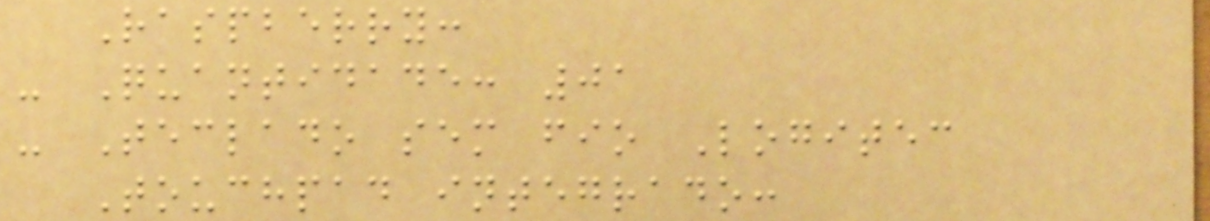Raspberry:
- Quantidade: 01
- Teclado sem fio Logitec
Touchpad integrado:
